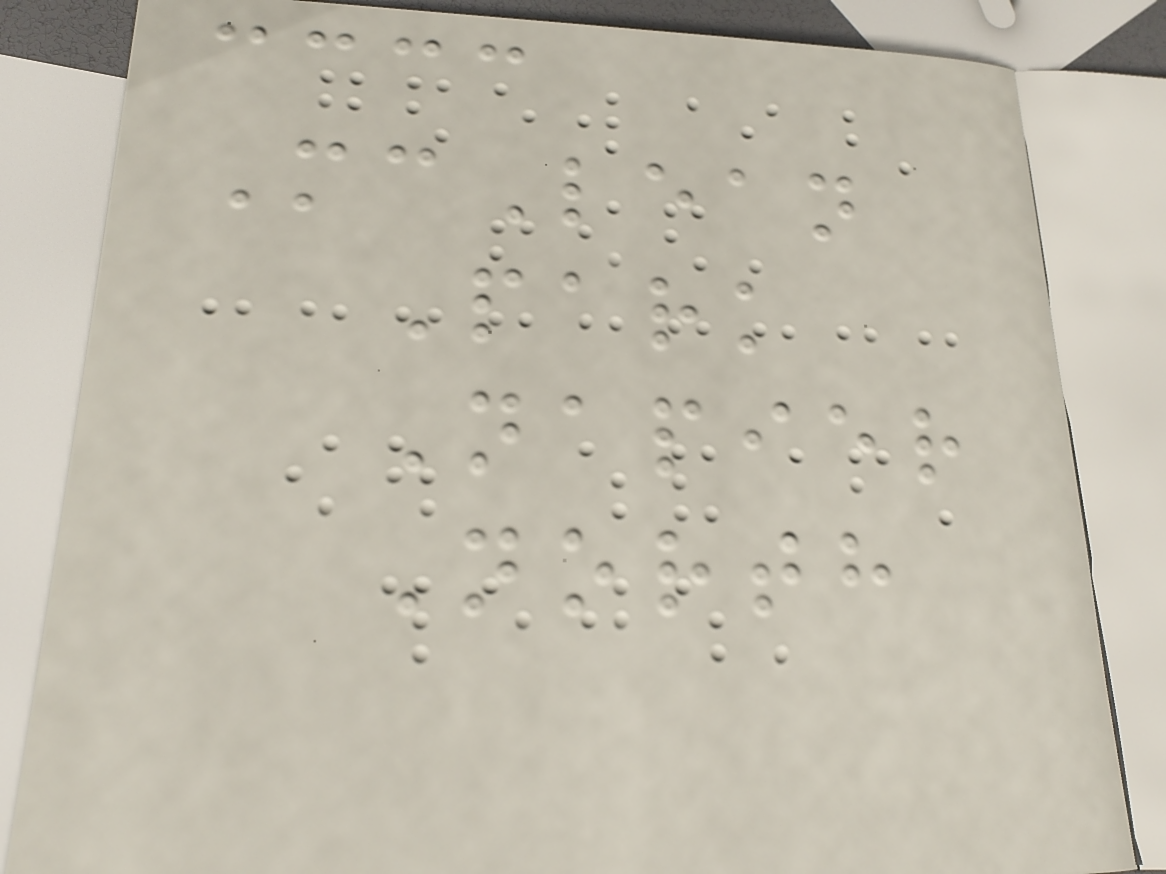McLean
Park
Napier
North
